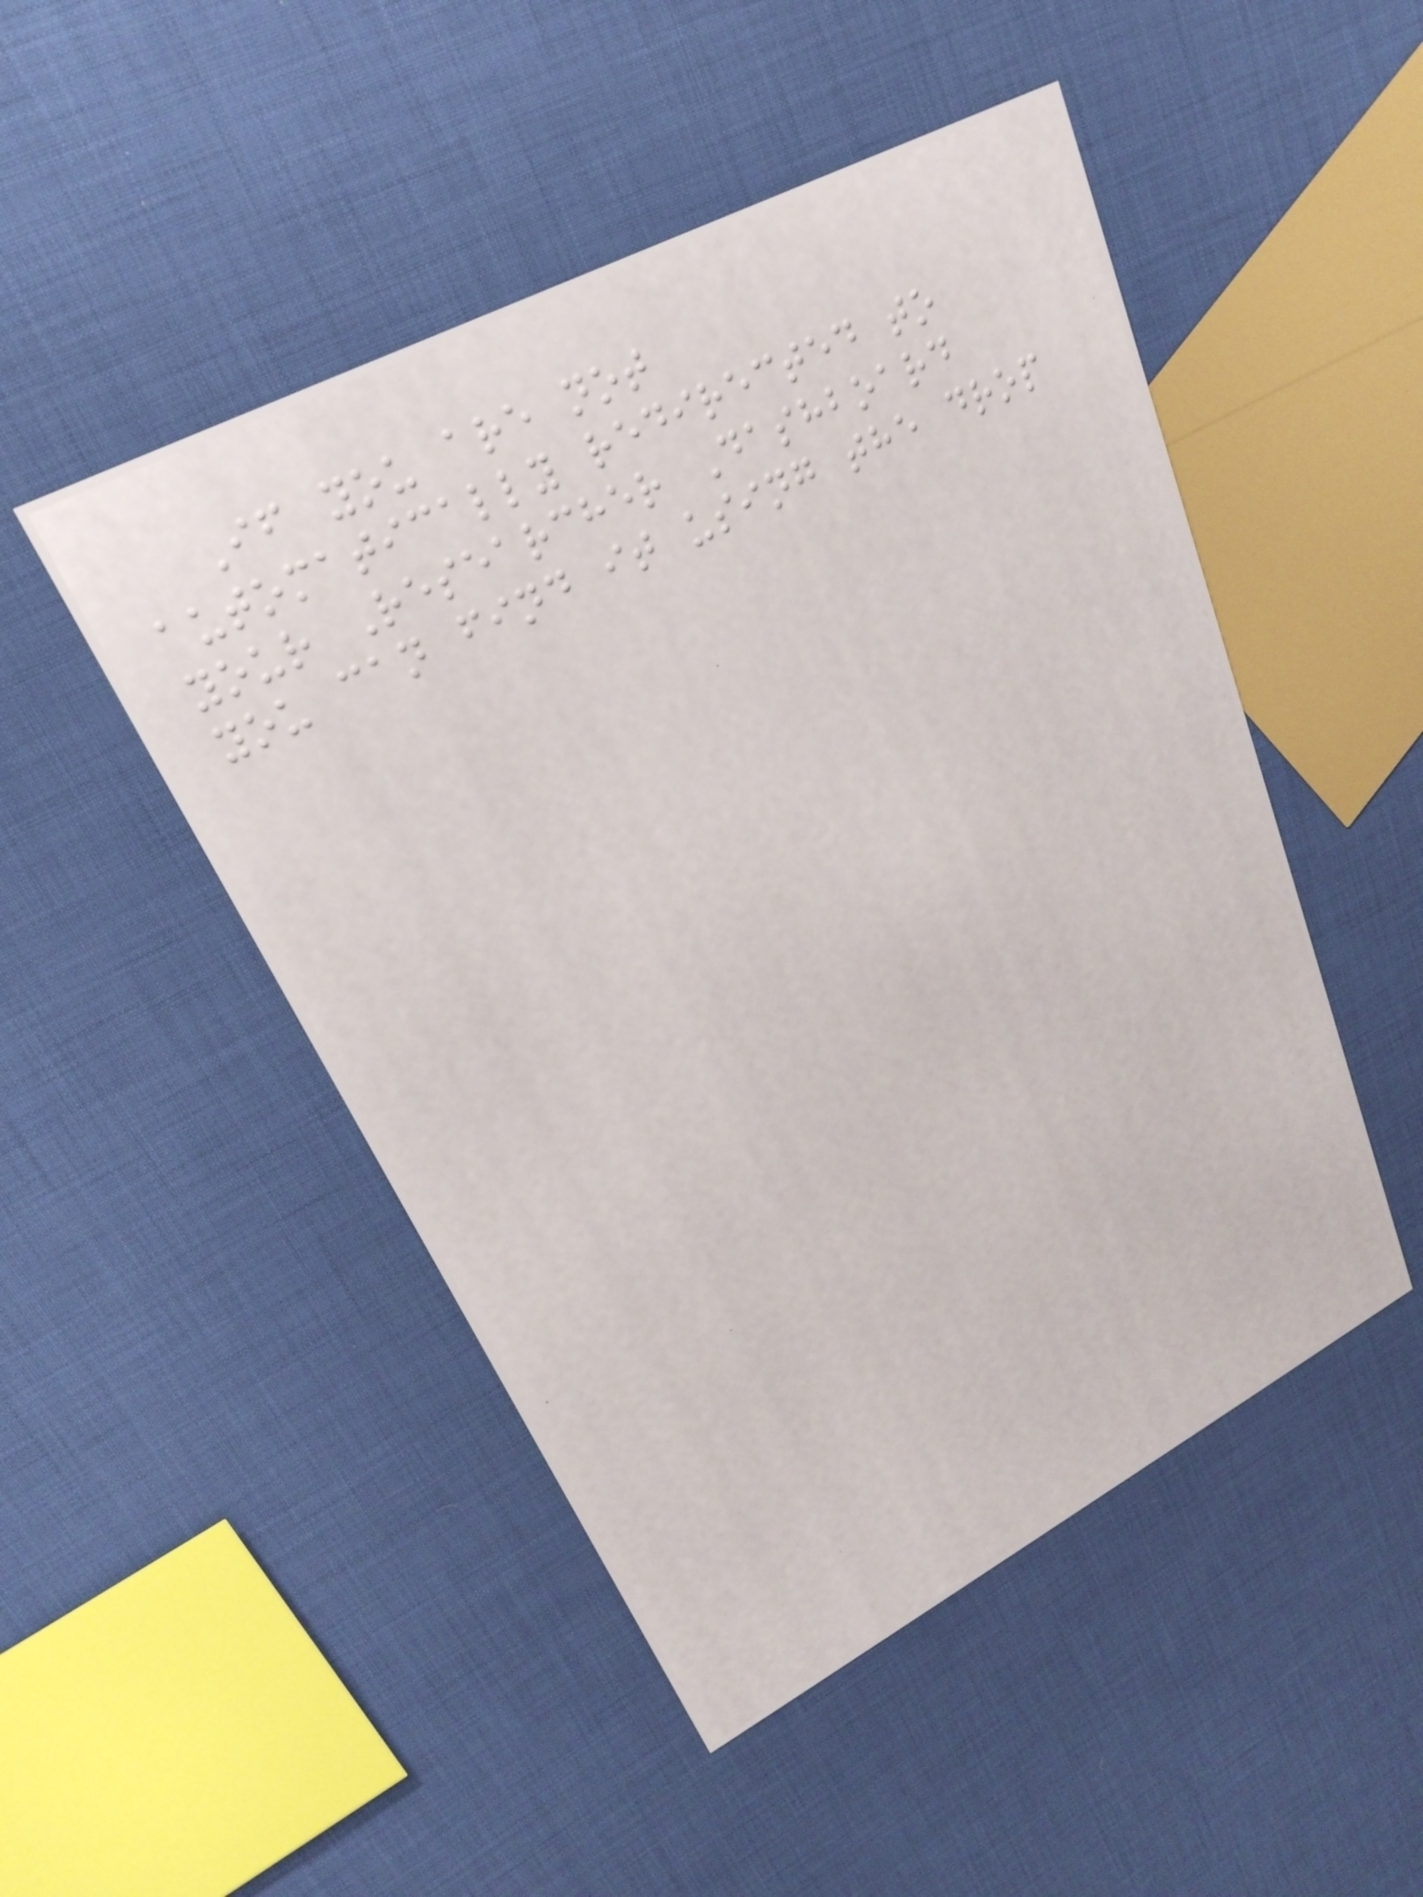If you are not
automatically redirected to
your Researcher Dashboard
you can find it using the drop
